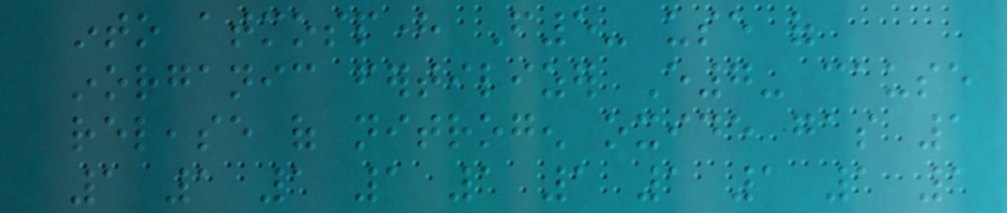into atmosphere F5- use of
inorganic fertilizer E7- cause
release of nitrogen oxide gas 1
1 1 1 1 1 1 1 1 1 1
